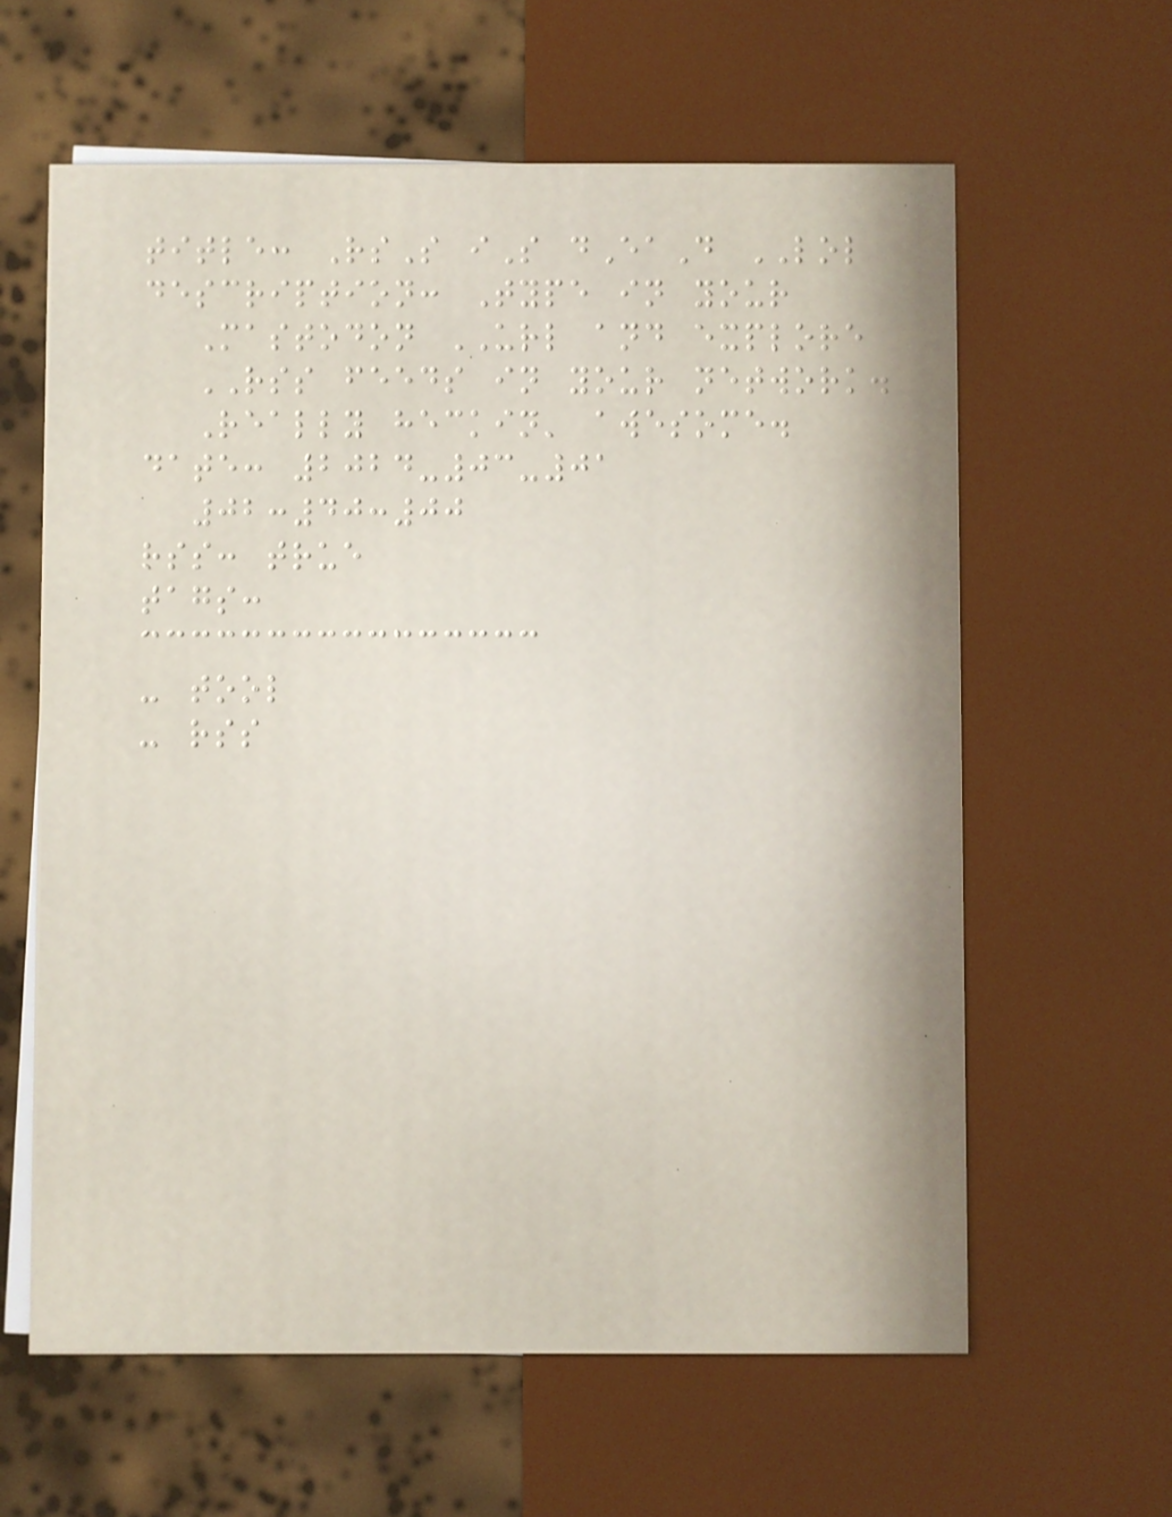title: RsS iS dEaD LOL
description: Type in your
Mastodon URL and explore
RSS feeds in your network.
Really heckin' awesome.
date: 2024-03-01
02:40:00
rss: true
tags:
- tool
- rss
